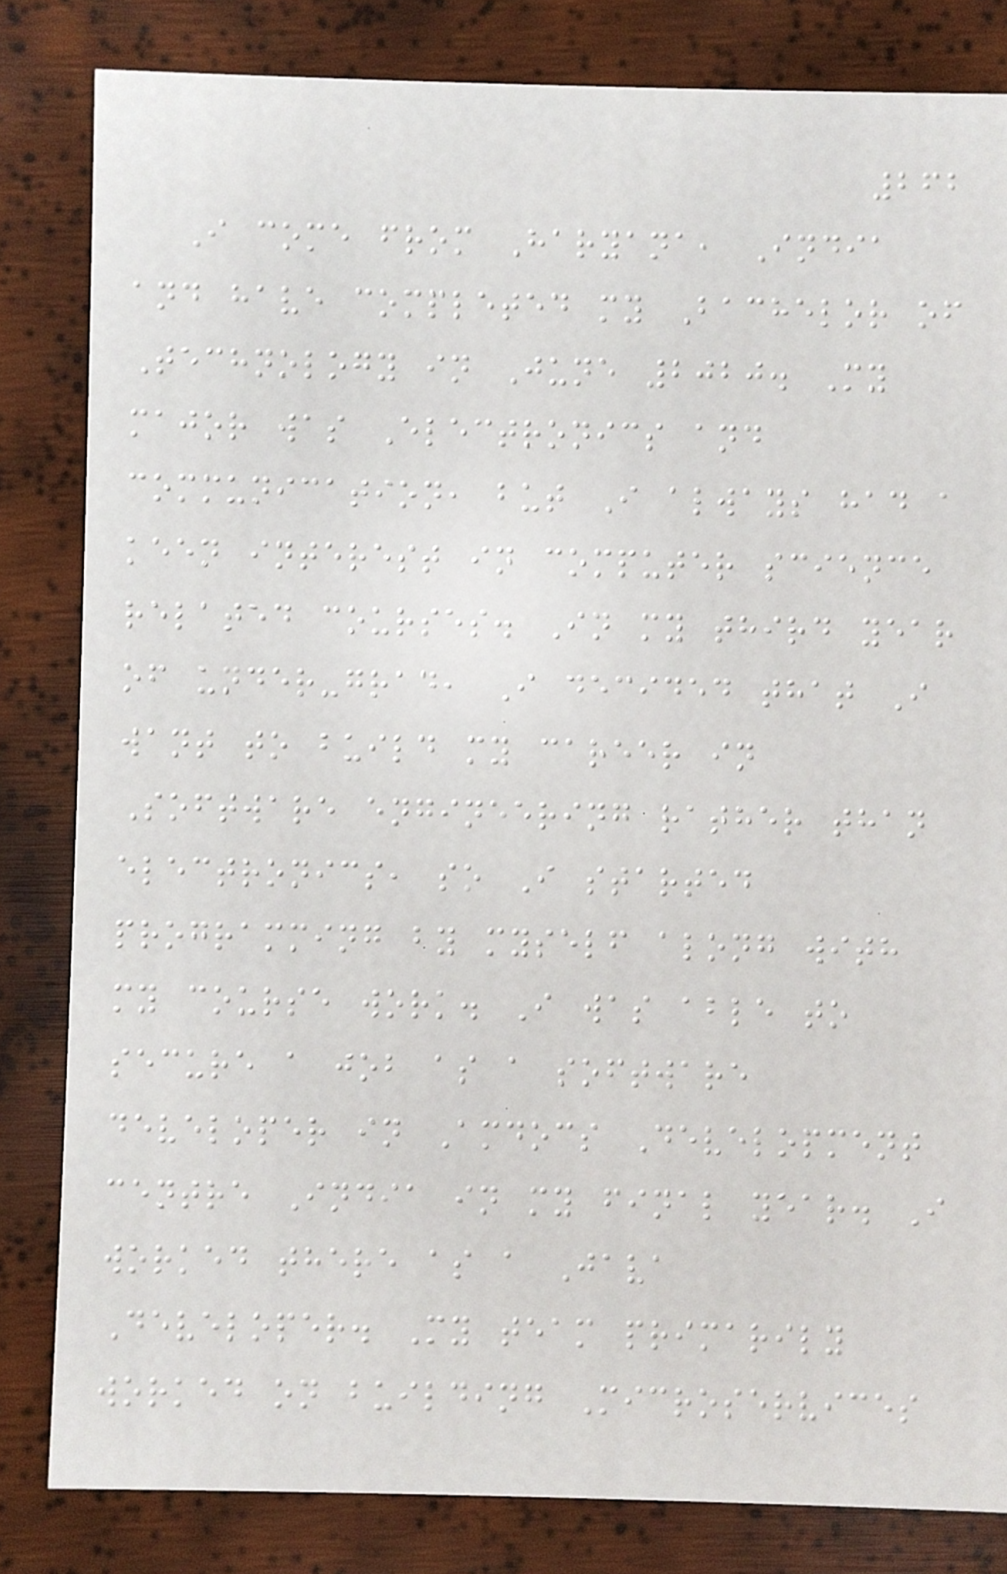262
I come from Haryana, India
and have completed my Bachelor of
Technology in June 2020. My
major was Electronics and
communication, but I always had a
keen interest in computer science
related courses. In my third year
of under-grad, I decided that I
want to build my career in
Software engineering rather than
electronics, so I started
programming by myself along with
my course work. I was able to
secure a job as a software
developer in Amdocs Development
centre India in my final year. I
worked there as a Java
Developer. My team primarily
worked on building Microservices
